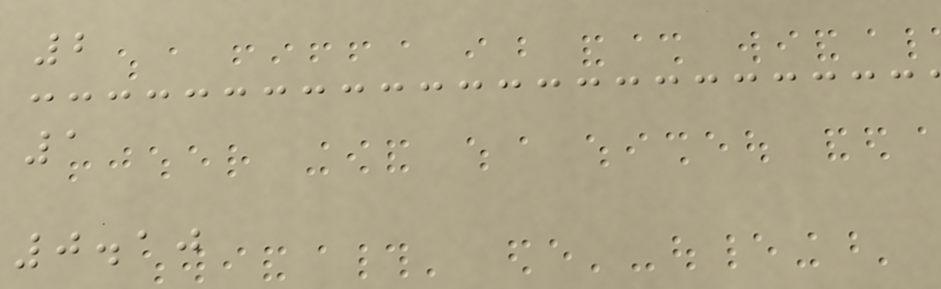2
1
0.10
